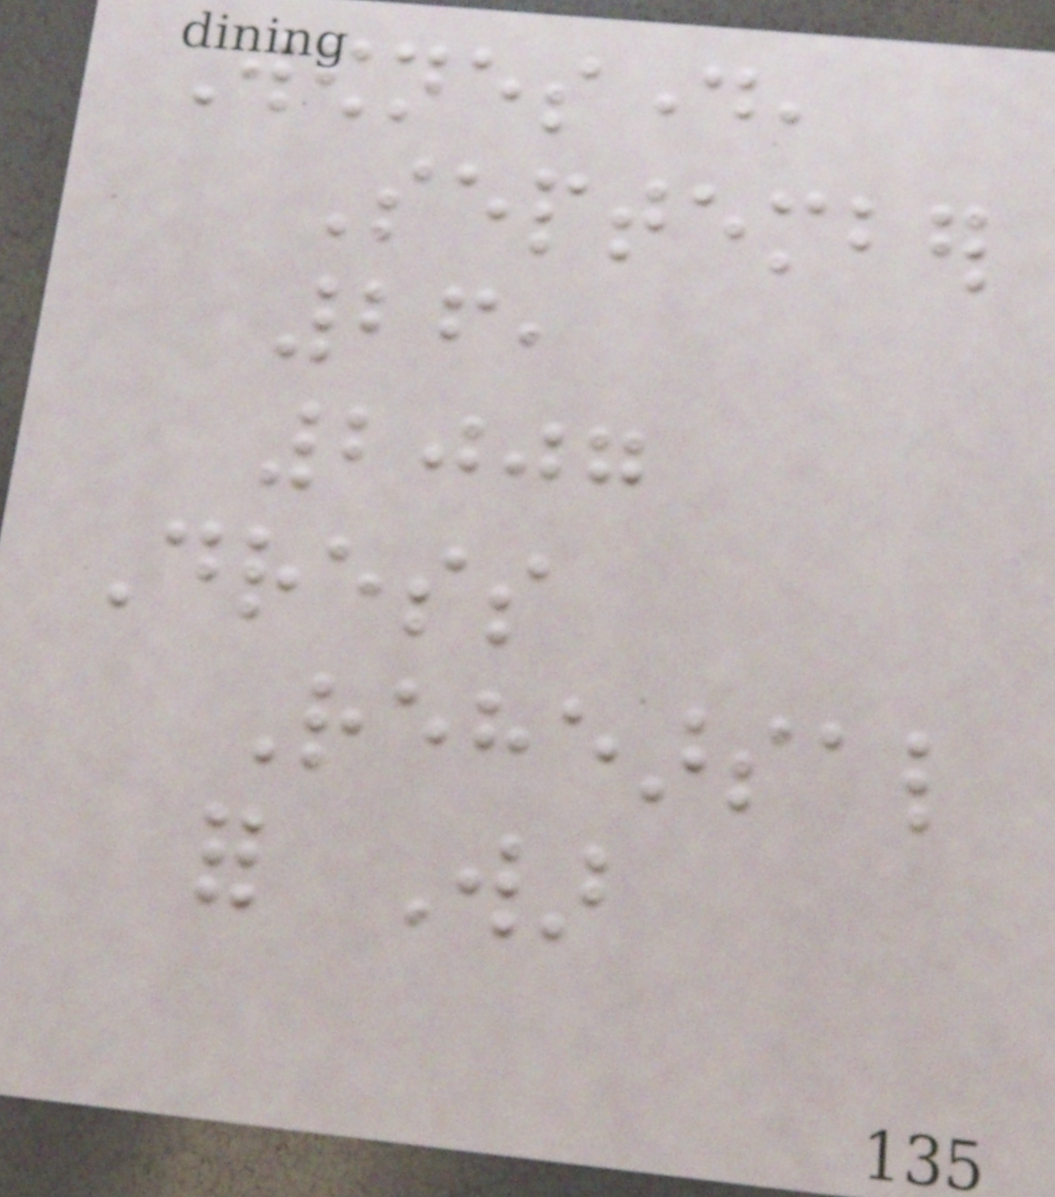Wednesday,
September
26,
2007
Dress
Rehearsal
for War
